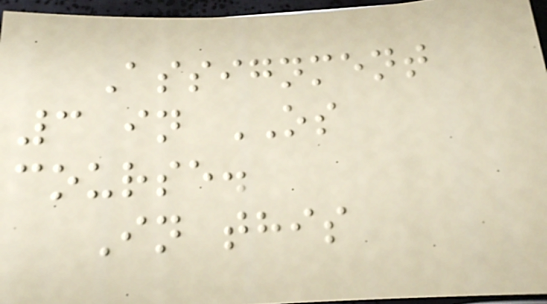Assignment
3 in OS
course.
In this
